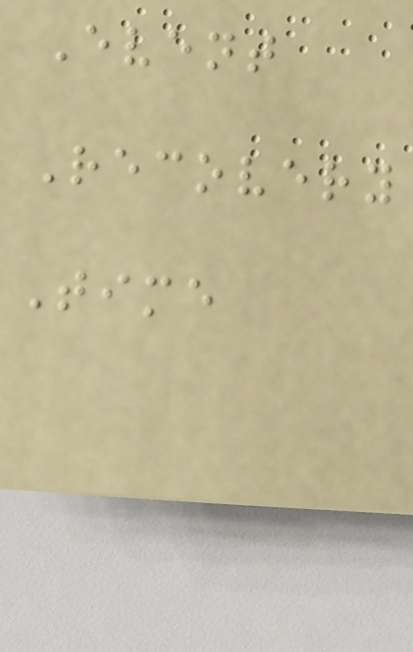Event
Recovery
Time
